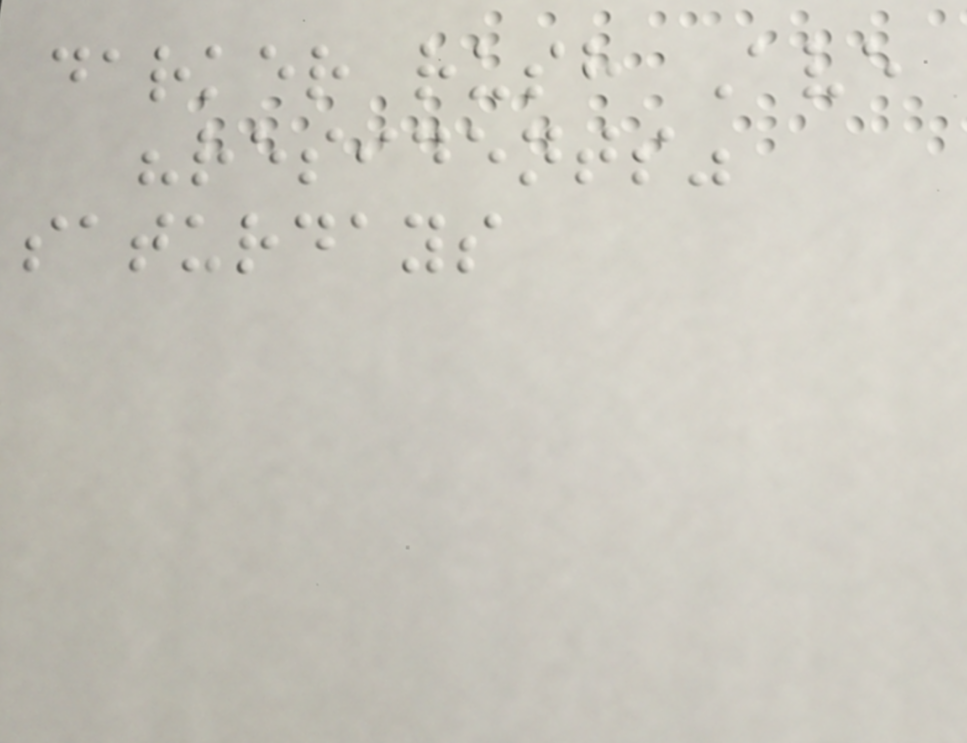darker rush Ave
"residents"
saturdays
